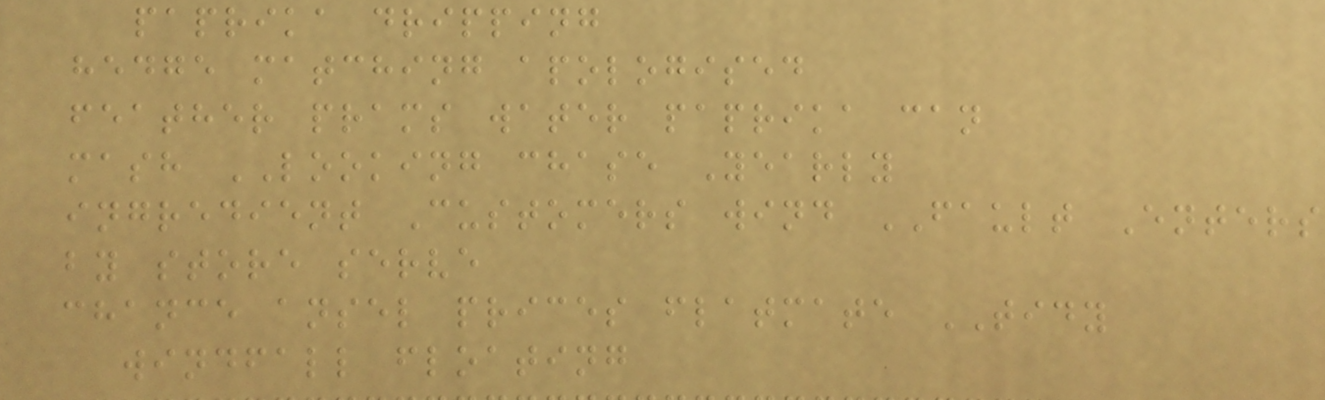paprika dripping
hedge matching apologised
feather prams water paprika can
mash LOOKING chase Yearly
ingredient Customers wind FAULT Enters
by store serve
chance ansel prices flatmate TIDY
windfall floating
